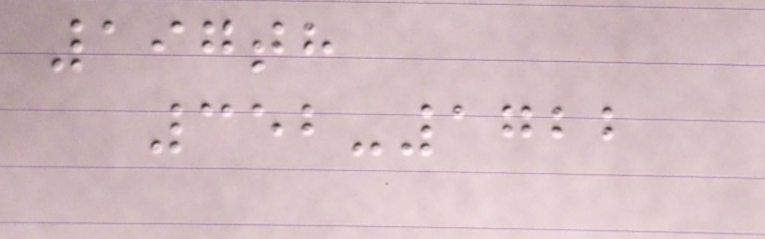197th
352-1722
